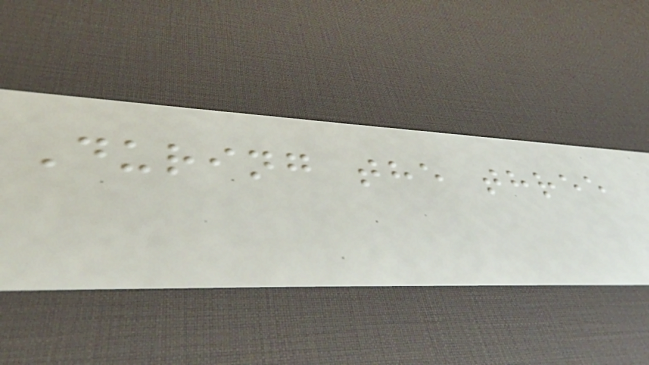During the three
